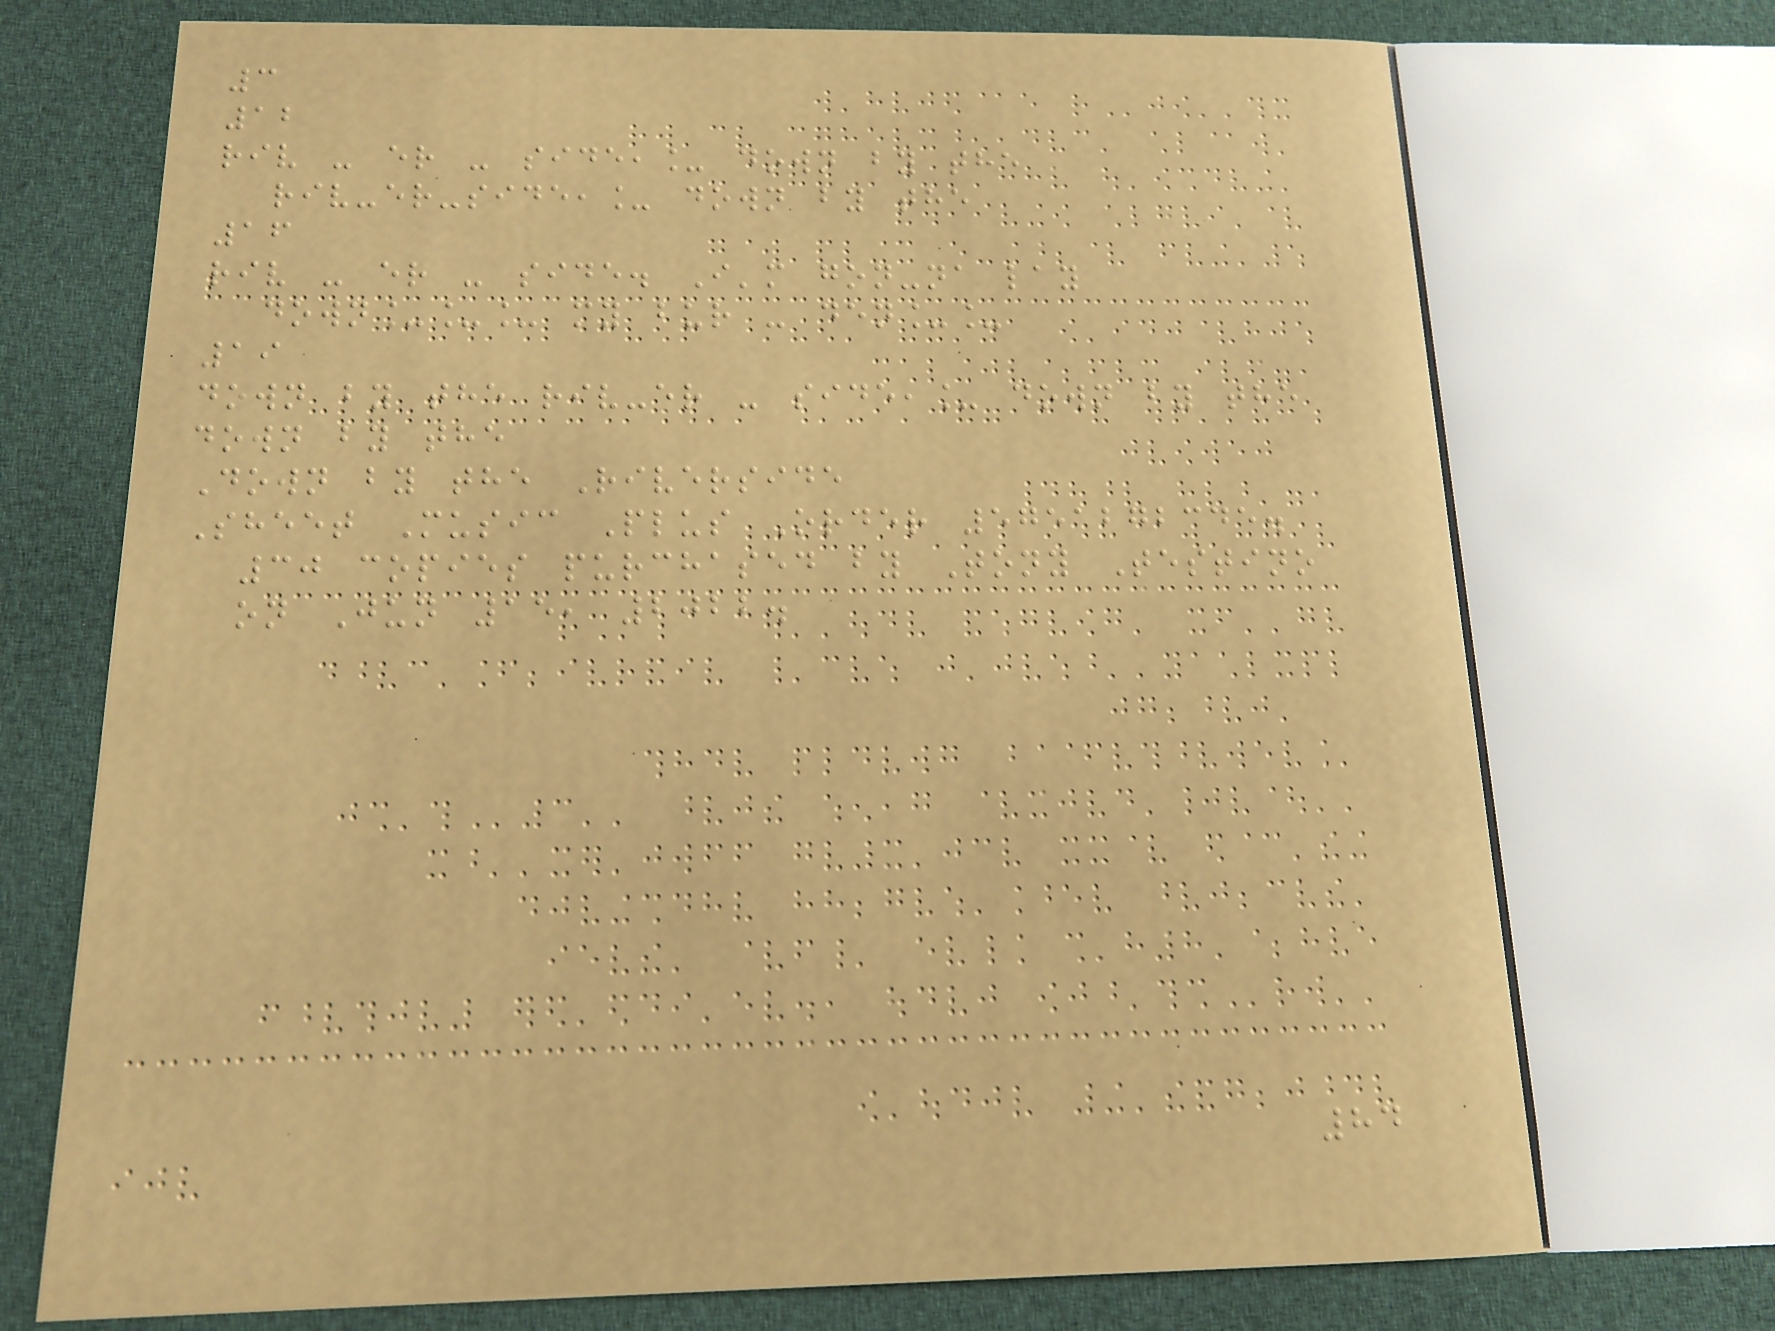3
12
riv - er - side,_ down by the
riv-er-side,_ down by the
16
riv - er - side. I'm gon-na lay
down___ my bur - den__
19
down by the riv-er - side,_ down by the
down by the
Down by the Riverside
Sheet Music Plus Order 5751272345.
30 copies purchased by Tony Testino
on Jun 15, 2022.
84
